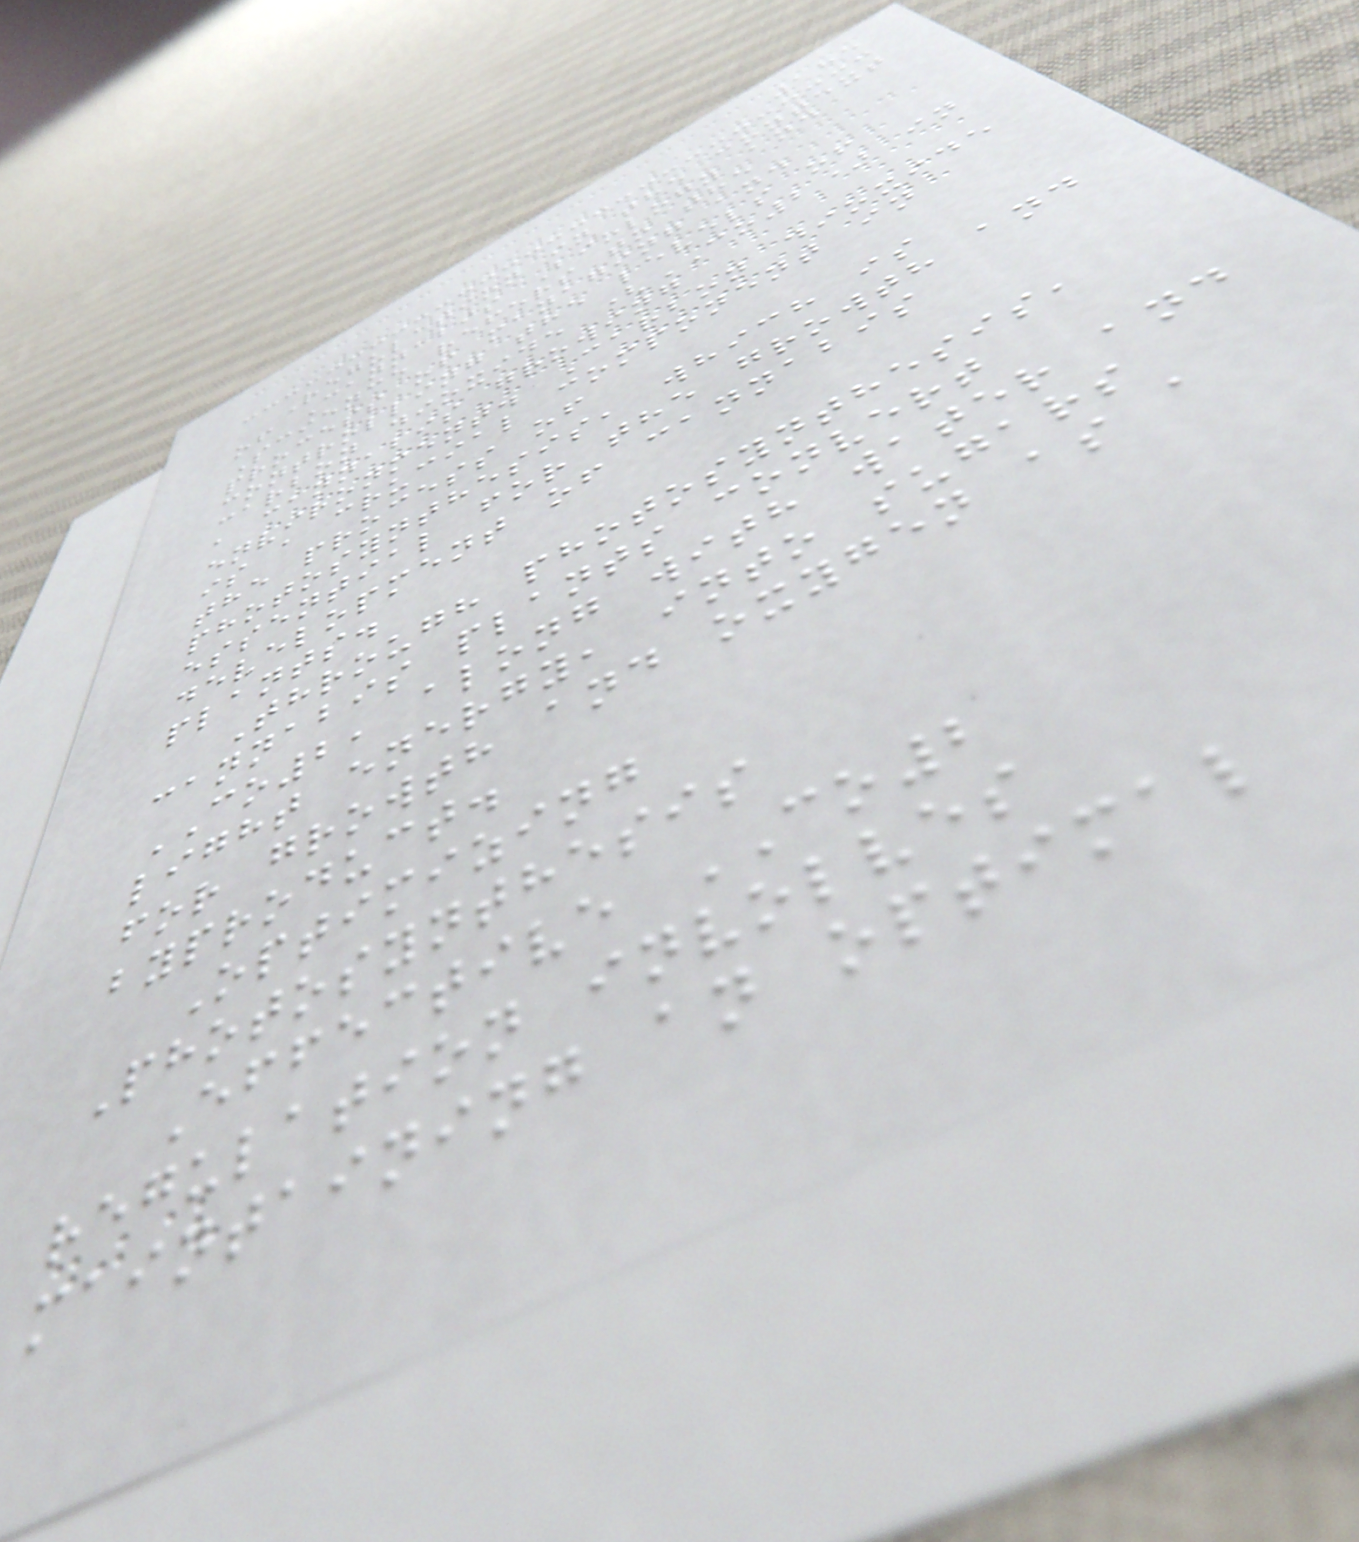185
Regulation in the context
of Cannabis Biology and
Science refers to the
process of managing and
controlling the levels of
carbon dioxide (CO2) in
a cannabis growing
environment. Carbon dioxide
is a crucial component in
the process of
photosynthesis, which is
essential for the growth and
development of cannabis
plants.
Through photosynthesis,
cannabis plants convert
CO2, along with water and
light energy, into sugars
for growth and oxygen as a
byproduct.
Optimizing
Photosynthesis
Effective CO2
regulation involves
maintaining an optimal
